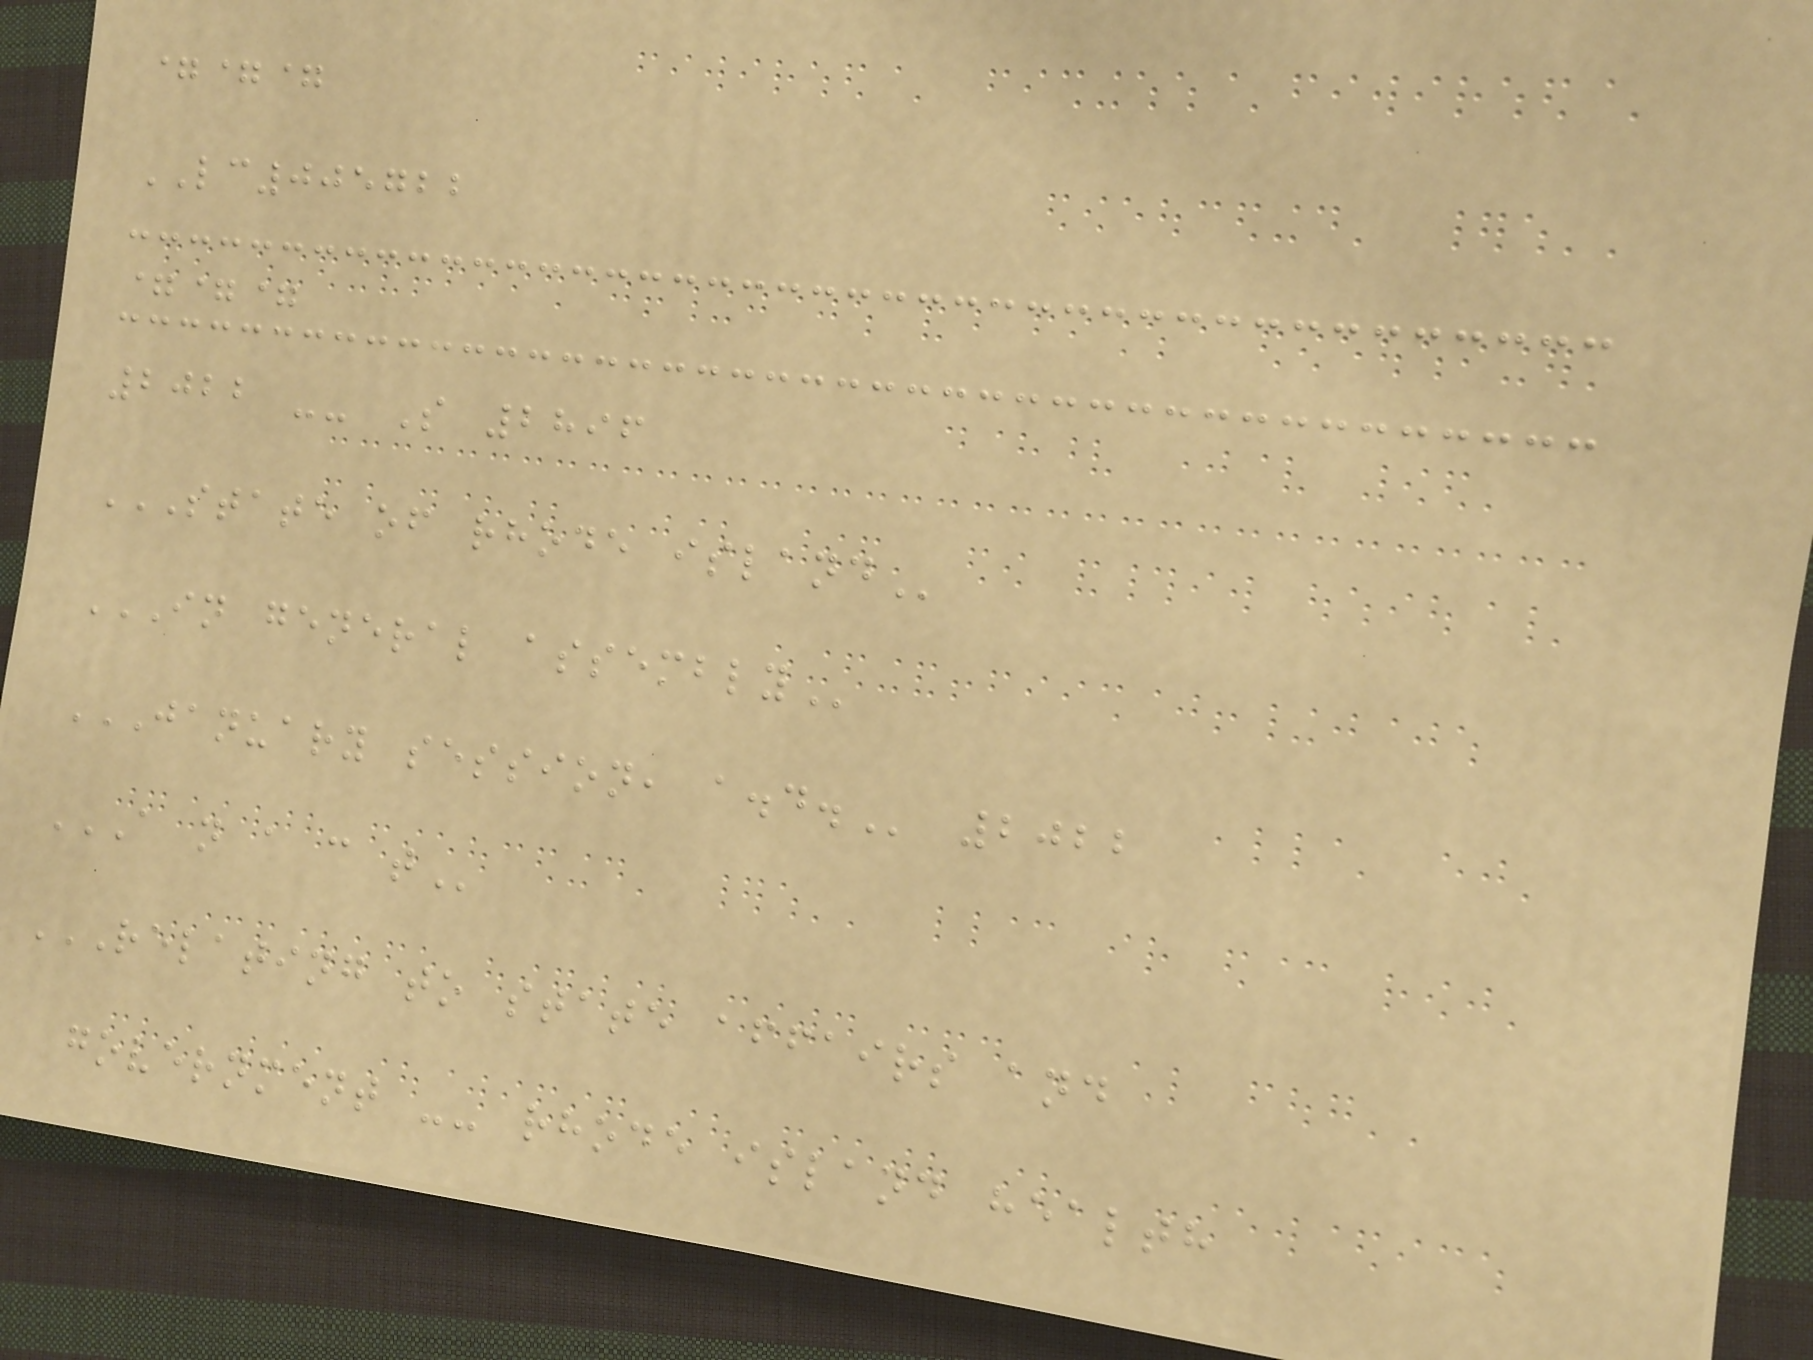===
LC005722
===
2022 -- S 2896
STATE OF RHODE ISLAND
IN GENERAL ASSEMBLY
JANUARY SESSION, A.D. 2022
A N A C T
RELATING TO STATE AFFAIRS AND
GOVERNMENT -- RHODE ISLAND HEALTH
